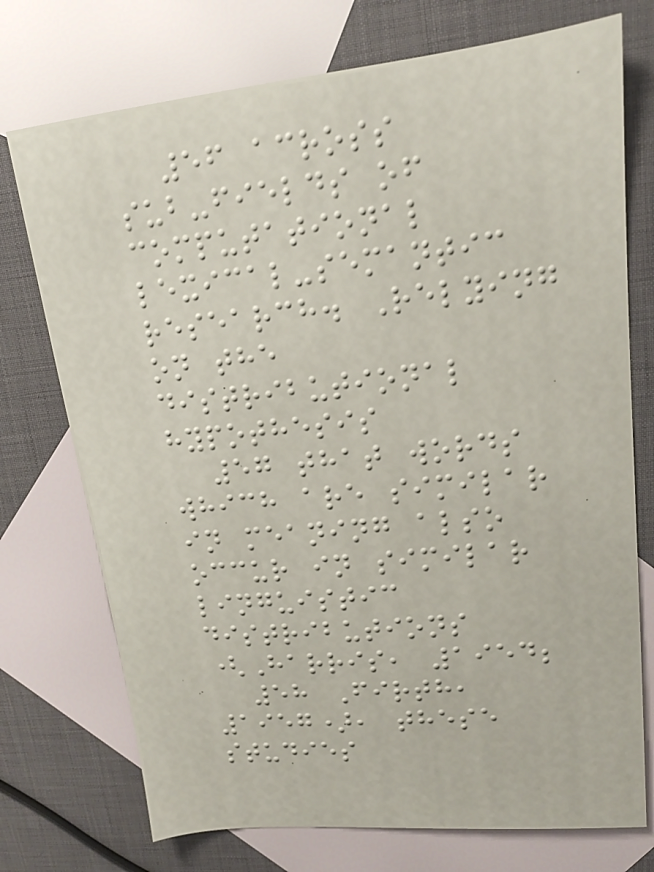56 across
sub-fields of
computational
lexical-semantic
research. Relying
on the
distributional
hypothesis
57 that words
which are similar
in meaning also
occur in similar
linguistic
distributions
(Harris, 1954;
58 Firth,
1957), these
studies
